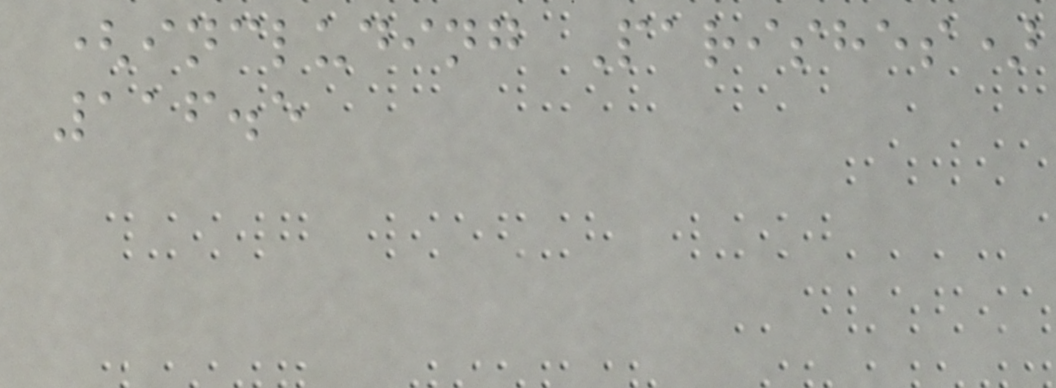(including Parishes)
116.5
